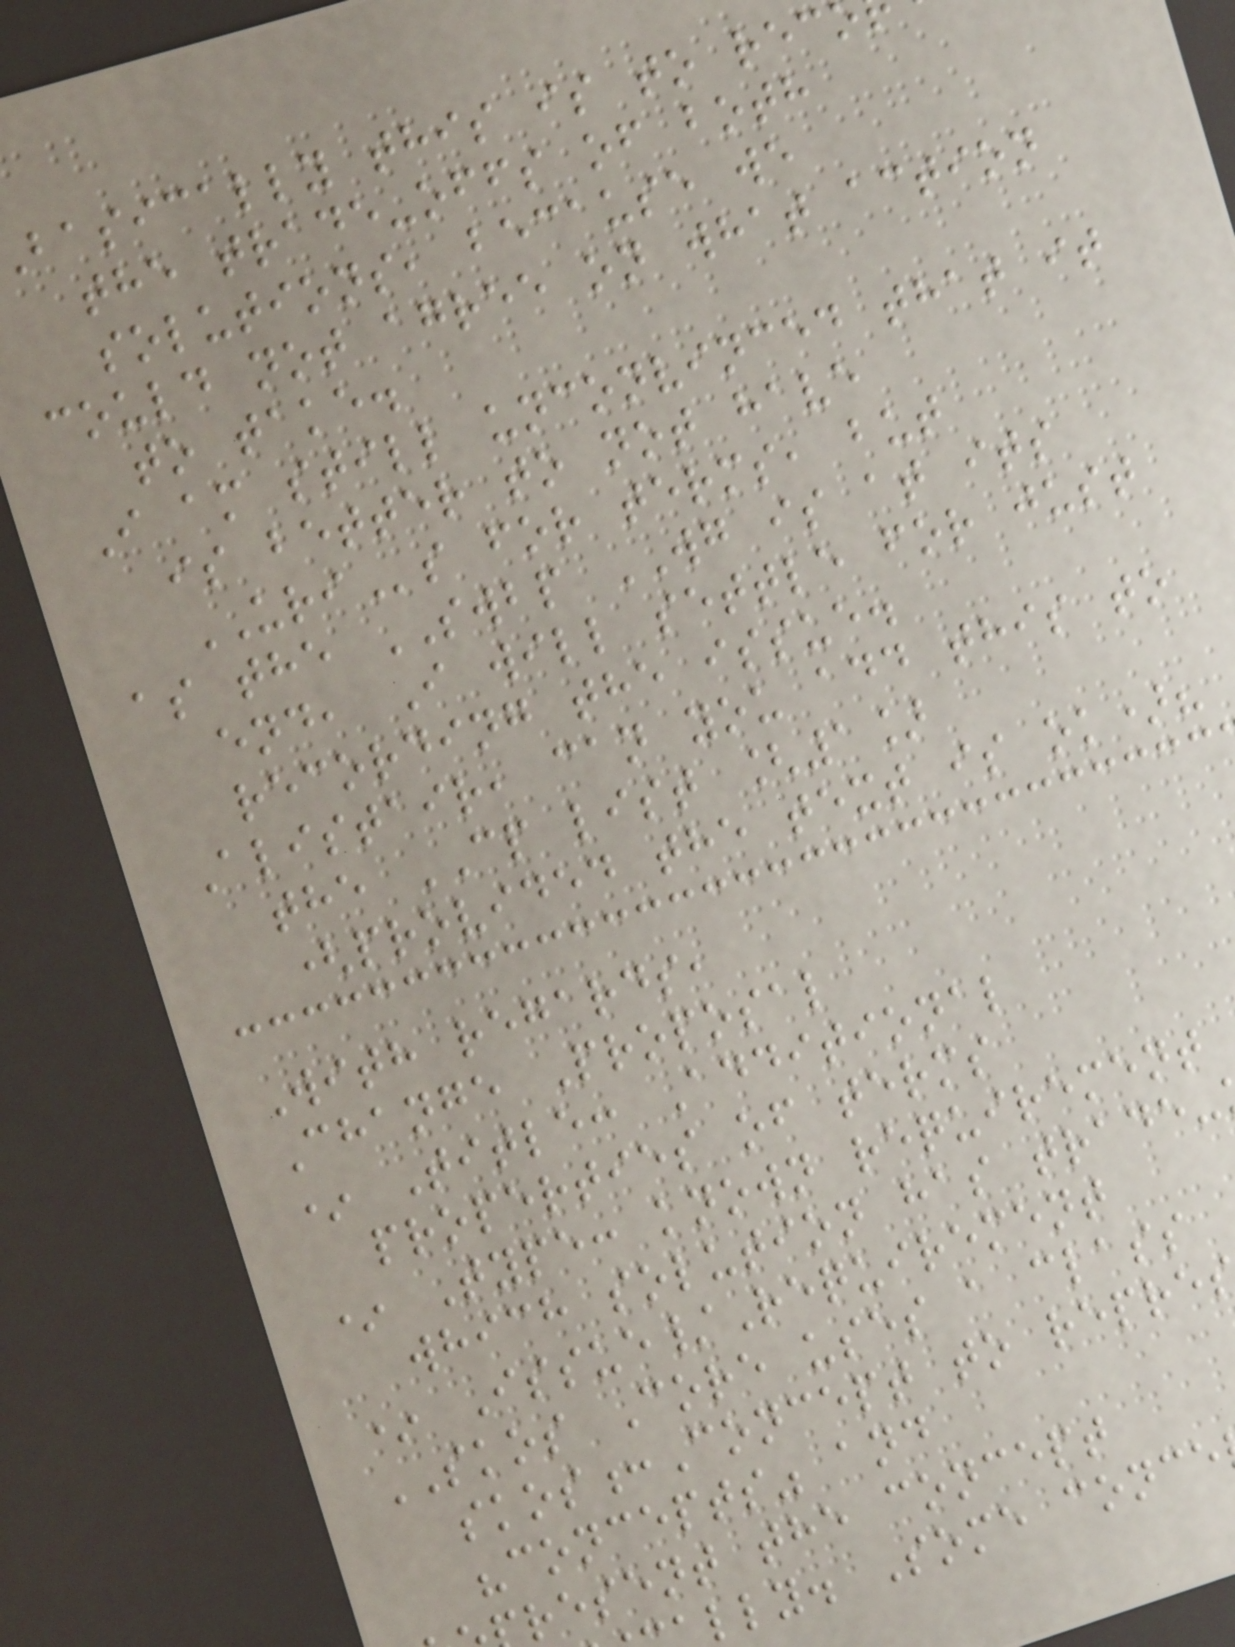basically this is to rec
the trade-offs of both
solutions, because we
could not agree on what action
to take.
I am still unconvinced that it
is better to not have
URIs for terms, but
as the SWBP WG is at its
end, I will settle for just
recording the issue.
Alistair, can you add this to
the CP list [1]
(provided the text is ok)?
With regards,
Change Proposal
* Title: Additional
properties of terms
* Type: known requirement
which solution has trade-
* Issue/Requirement
SKOS Core uses a class
skos:Concept to repre
"concepts" and
resent the concept
lly. Some conce
